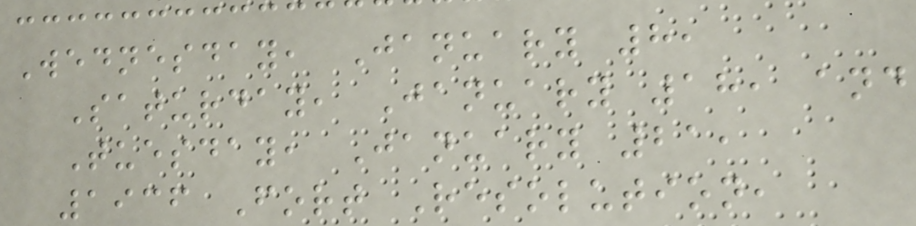Wednesday, January 8,
Saturday, January 18, and
Tuesday, January 21,
1936 Fort Resolution,
